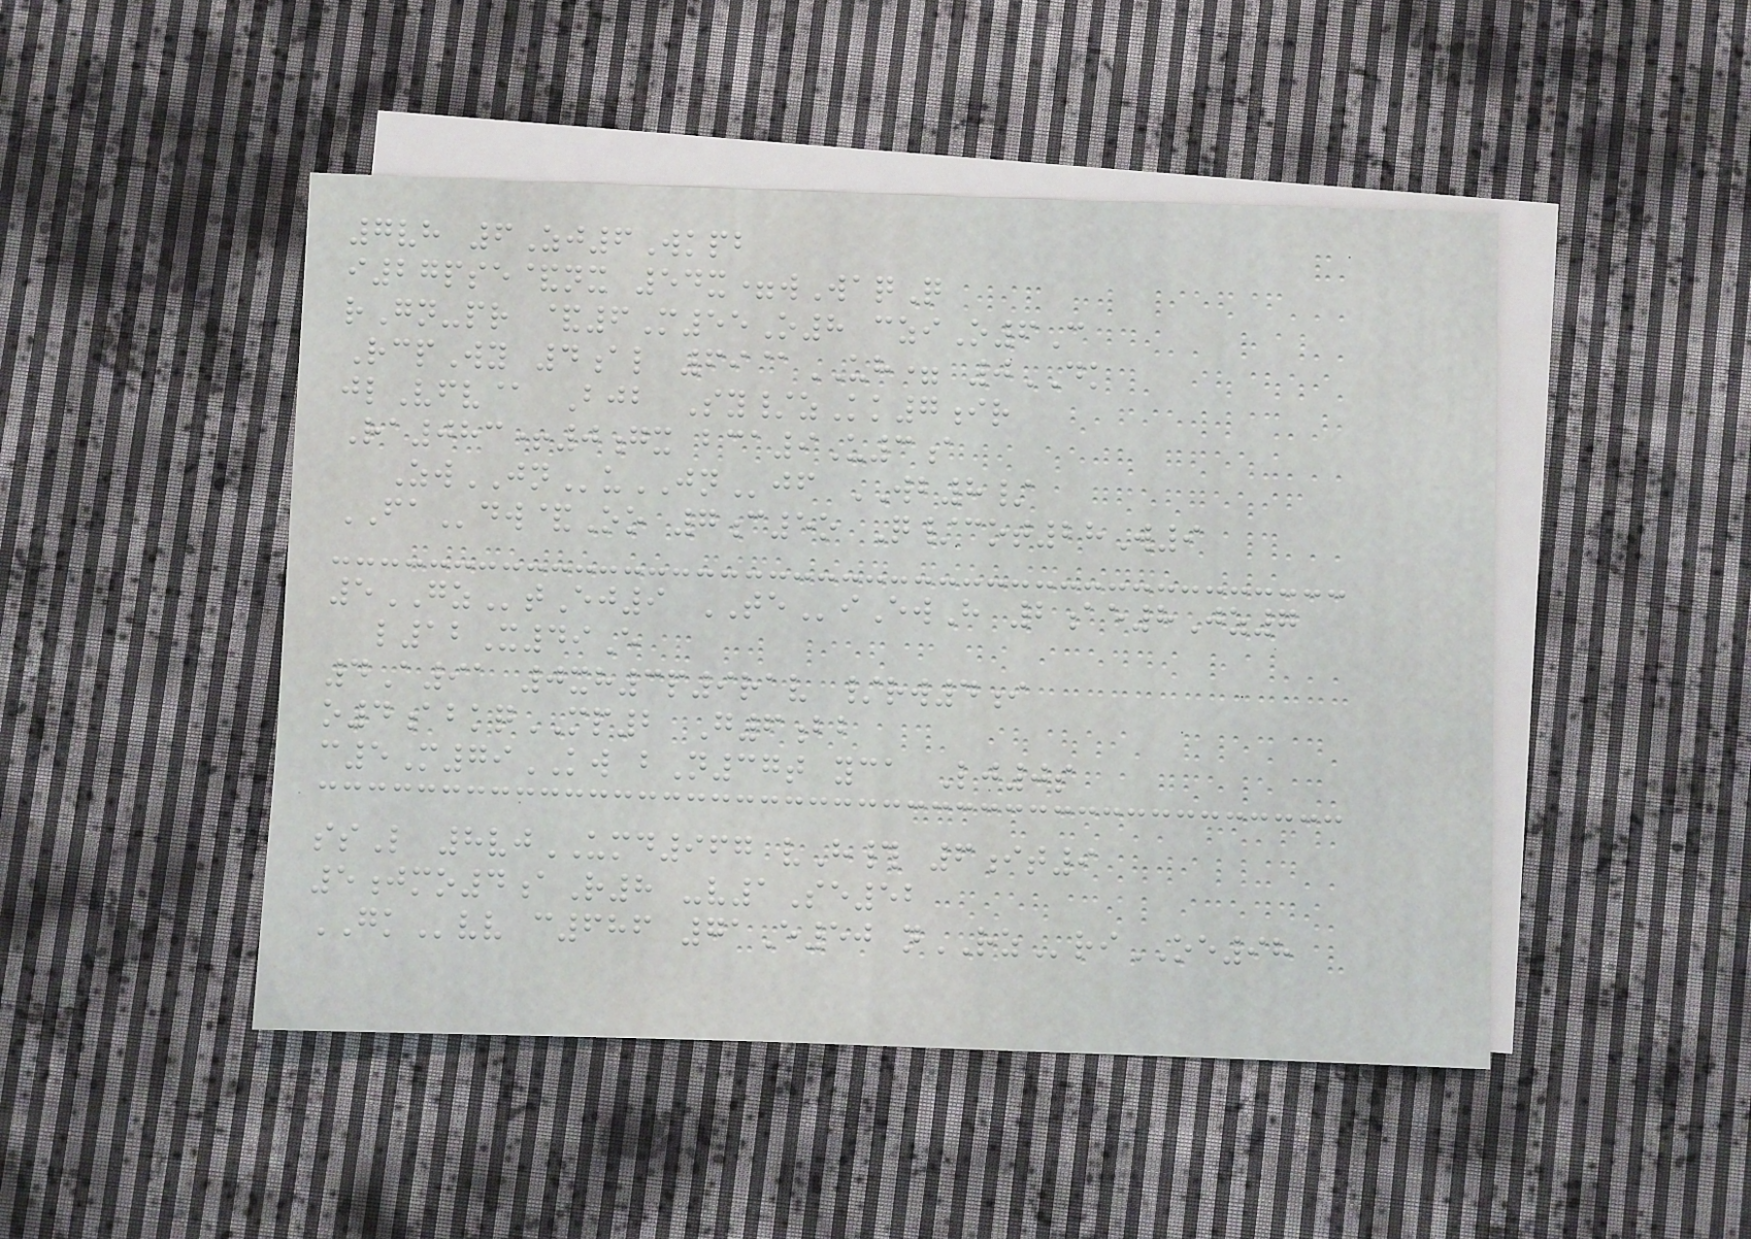7vh 6Zj6Wkpb
i27pse&nx 54x=wWaqQ
rGn-pr &6M55O8 cziO6C
RcpWy 4al 69@UH= 0DK
jlVfv@ Bjb Sy/zKk7ir
Ra083+0gx bca9U3a
ZwJNuJNjf WB8/
FAdw&Oo 7c5o Q/cot28W9
5GZtEj9 TEiEwH 2ae8Jz7
l12X49E
4A91 0xh3p9rav /rw4i
o4abkqMP2 G6bb
c5M79KW bN37t yca Lj0s
ssL 8vjUMD967 vH# 6it9
5jmo4aR8 -v1Se52
GKvv c686 71E50 nRZriOE98
